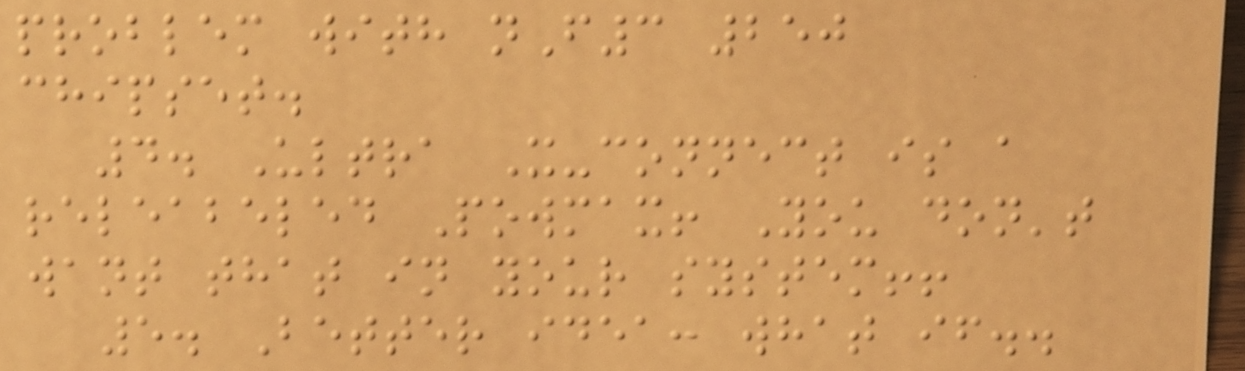problem with nF3 250
chipset.
4. Ultra X-connect is a
releabeled Powmax! You don't
want that in your system!!
5. Better idea: what if..
